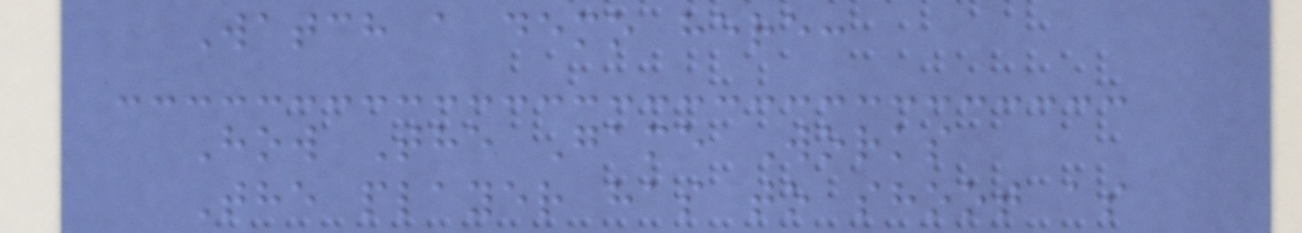Watch a demo here:
How The Game Works
The player has to shoot as
